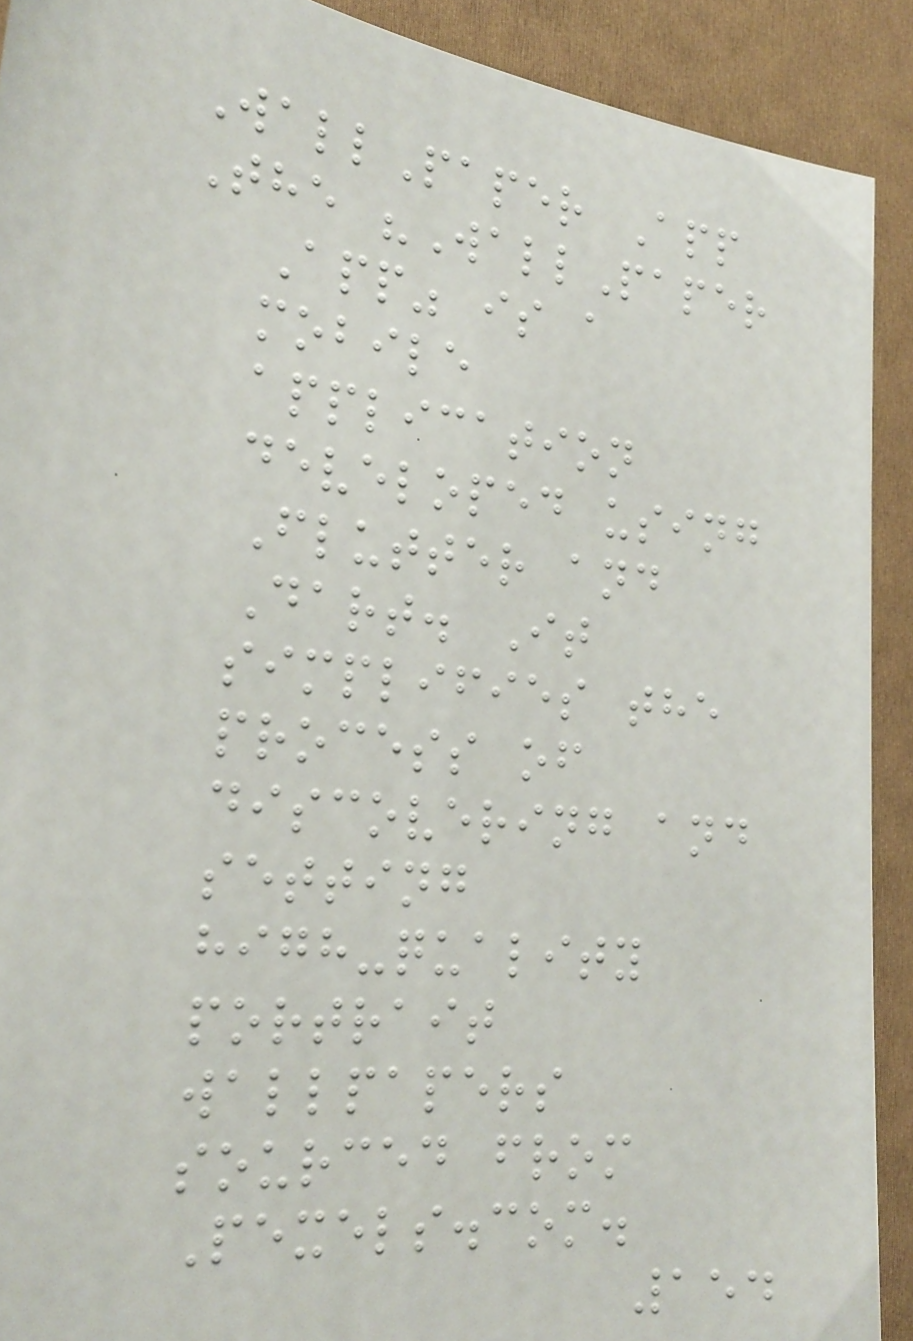WallPaper App
The "WallPaper
App" is a
mobile
application
developed using
Flutter and
Dart. It
simplifies the
process of
discovering and
setting
high-quality
portrait
wallpapers
sourced from
Pexels.com.
154
